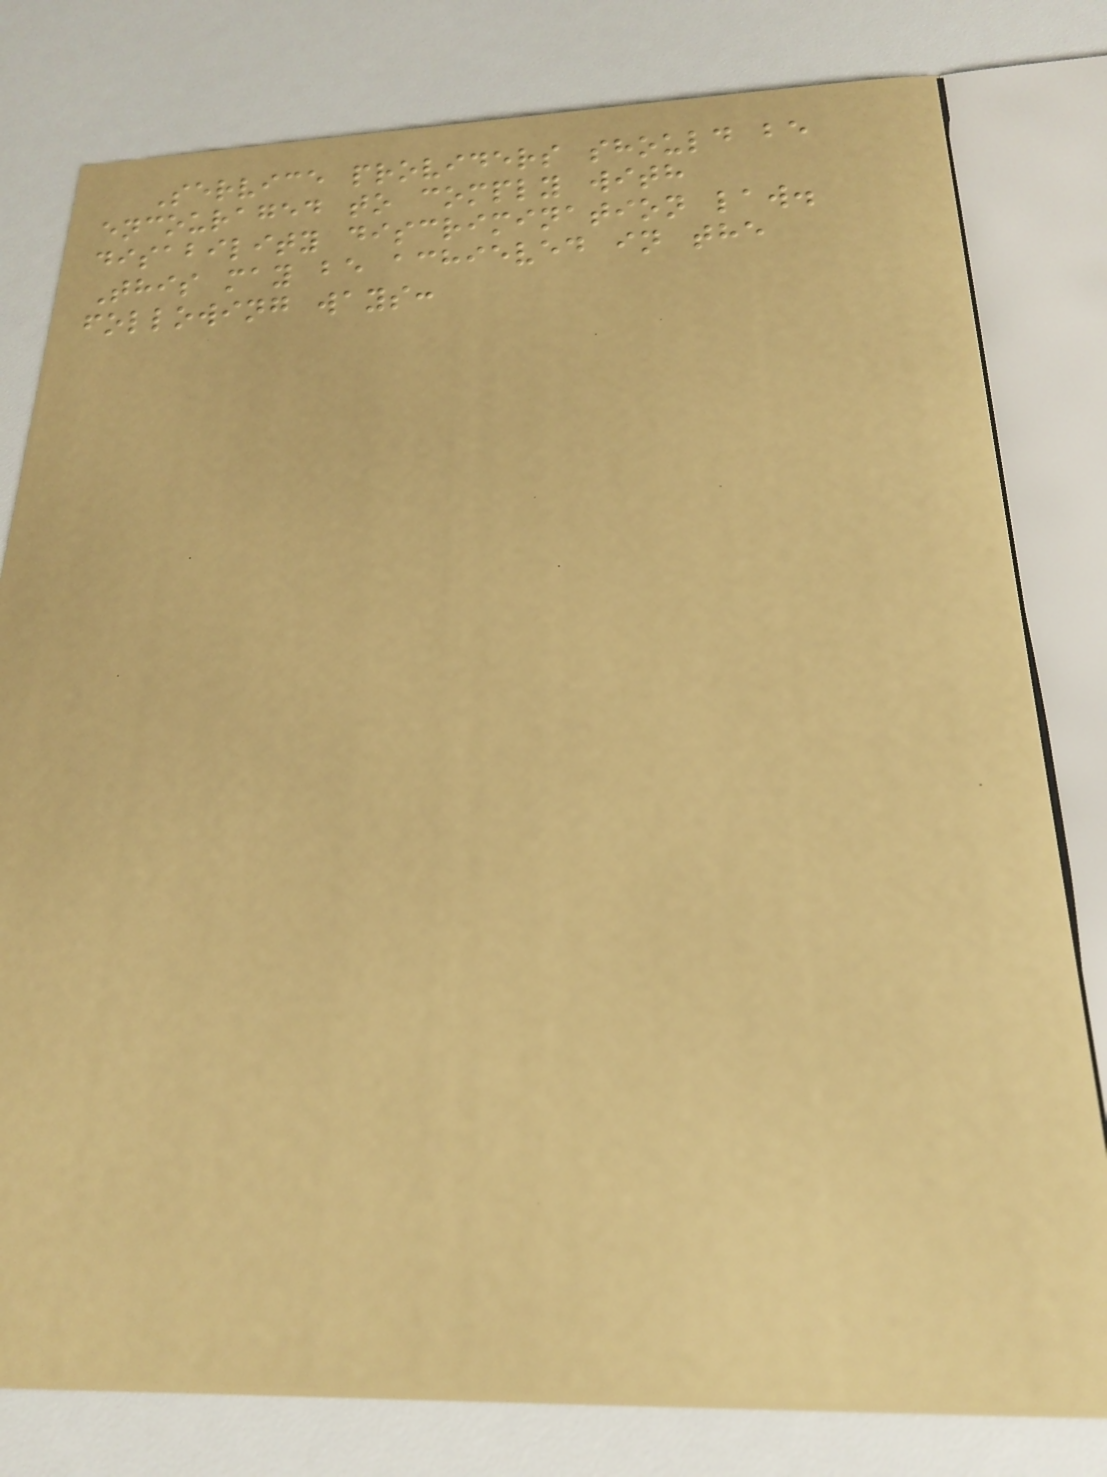Service providers should be
encouraged to comply with
disability discrimination law.
This may be achieved in the
following ways:
